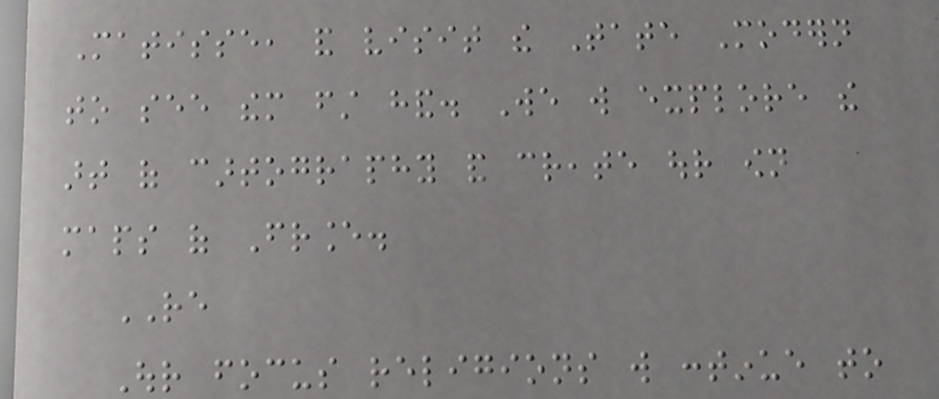Matisse, and visit the Tate Modern
to see them first hand. We will explore the
art of cartography and create our own
maps of France.
RE
Our focus religions will continue to
